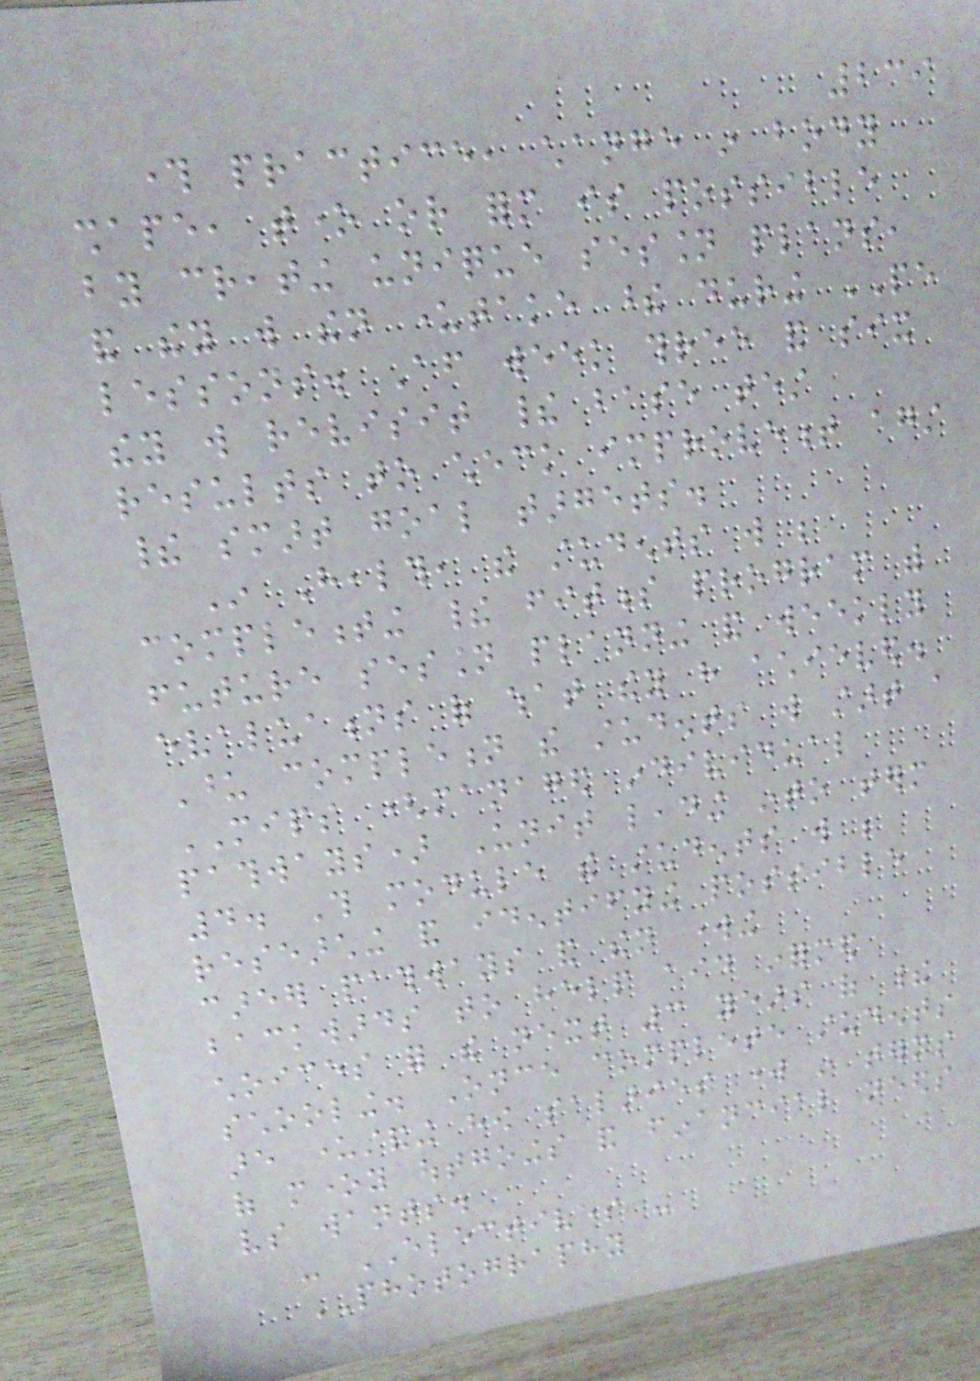239
through practice, change in body
shape, tone or form is possible
by creating unique session plans,
and they will then undertake these during PE
lessons. After week three and six
they will revisit their base test
results to check improvement against
their smart goal targets.
In Health, the students will be
complementing their fitness program with
future session planning and weekly
evaluations of what they have achieved.
Upon completion the students will start a
MIPS (managed individual
pathways) Unit leading into term
4. This module the students will be
researching and identifying possible
career pathways and then working
backwards to help aid informed
choices for the next 3 years of their
schooling. Once complete students
are understanding how salaries work in terms
of money outgoings and financial needs
vs wants.
- ELECTIVES -
PHOTOGRAPHY
